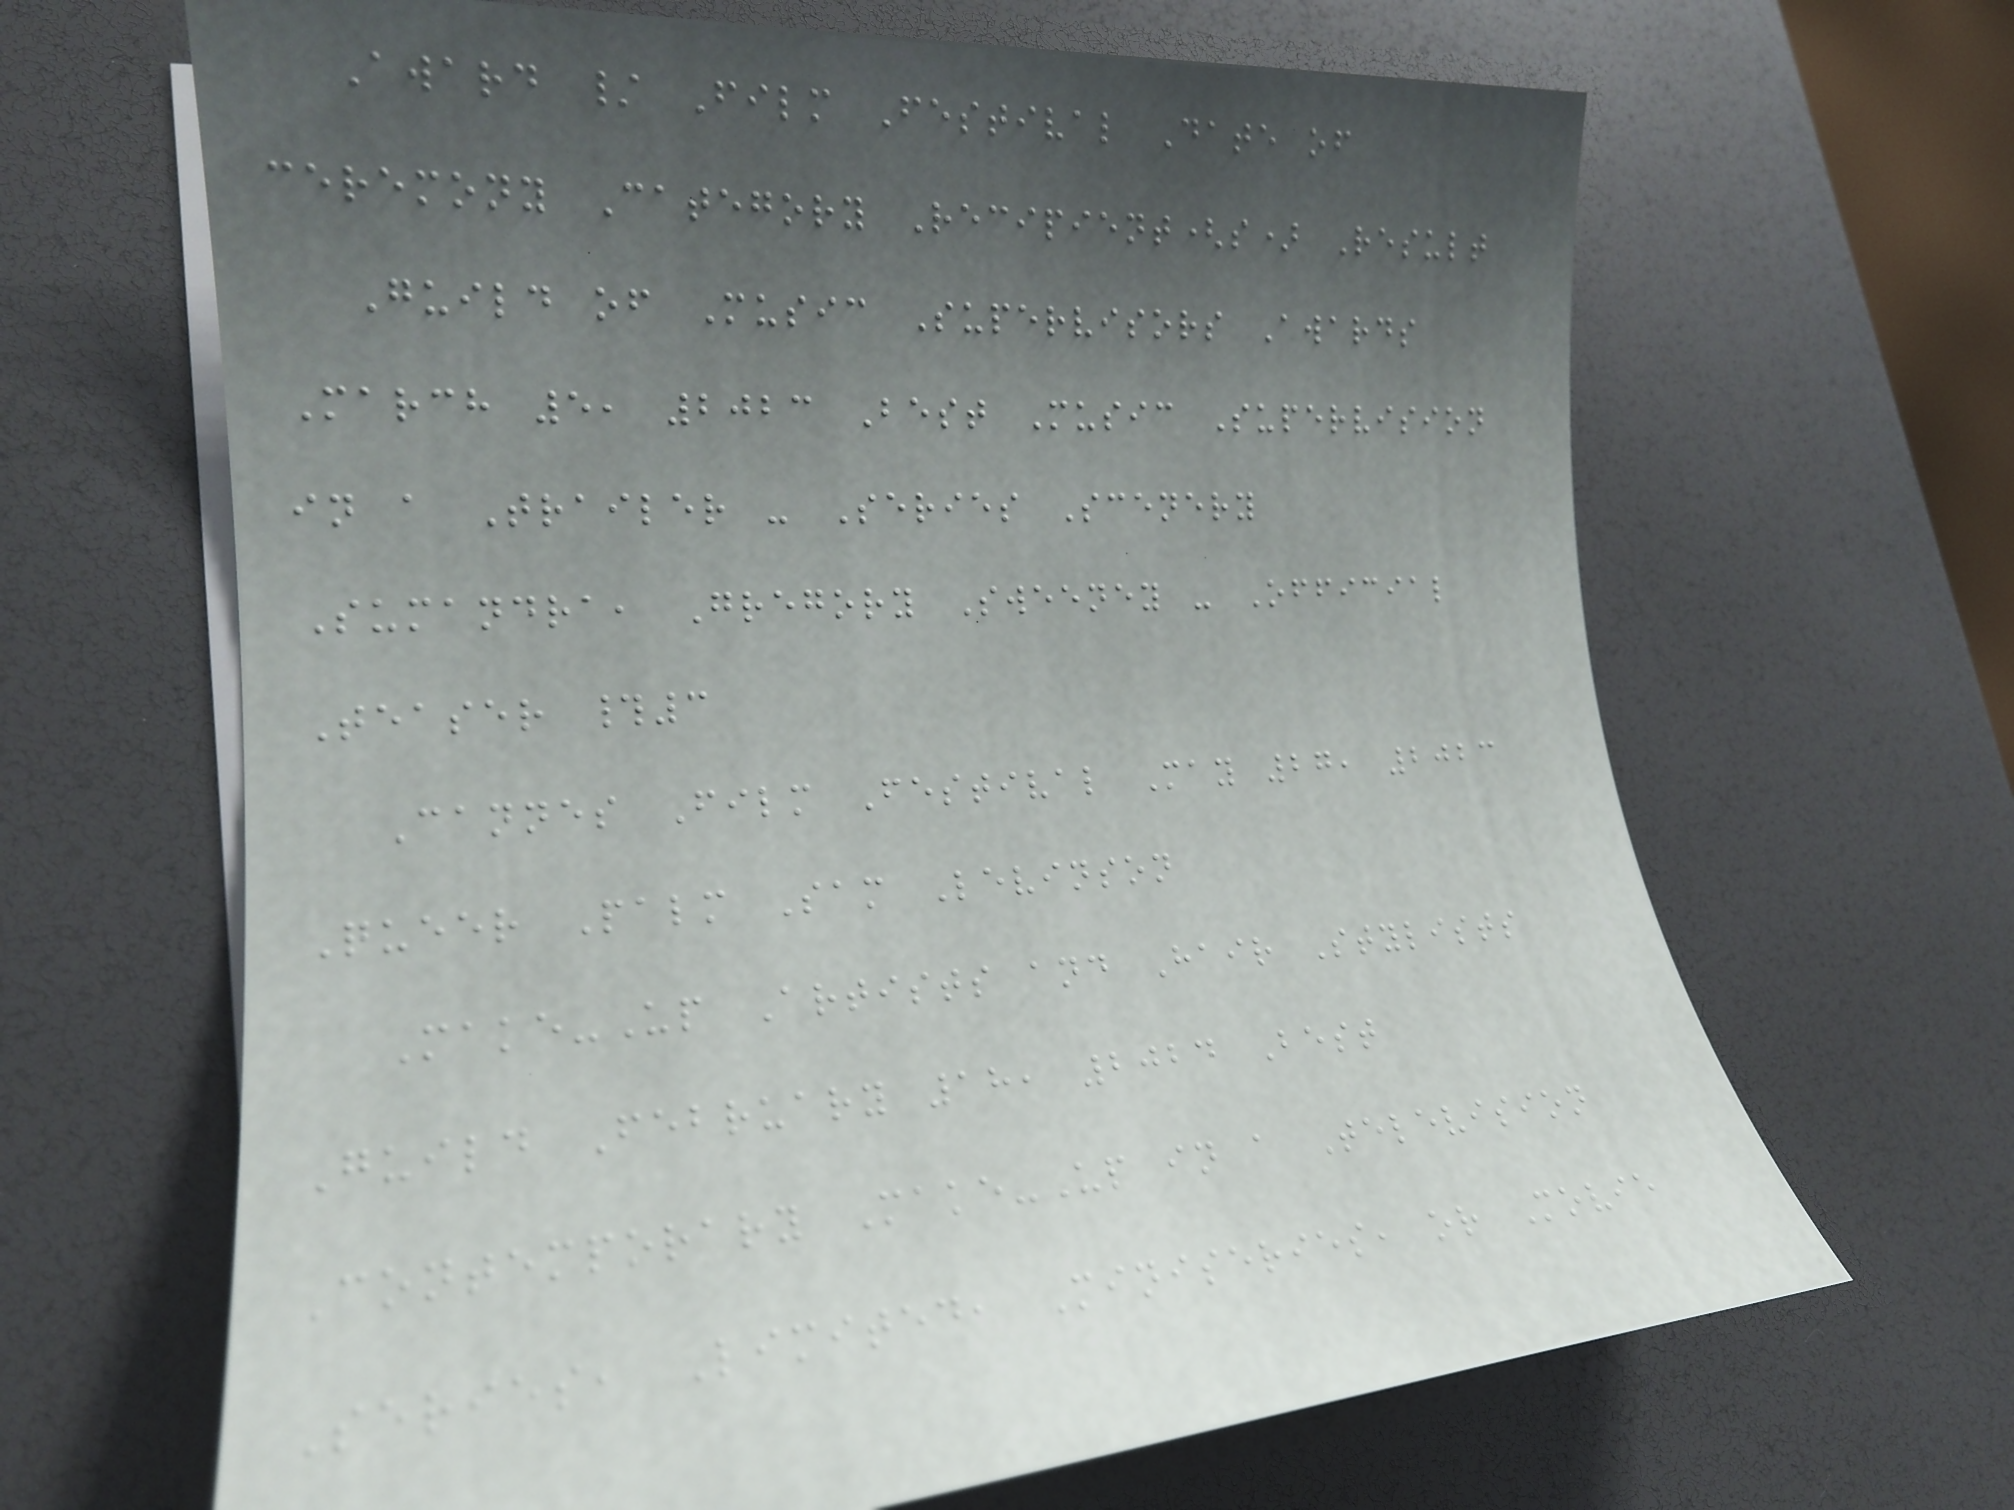Award / Film Festival Date of
ceremony Category Recipient(s) Result
Guild of Music Supervisors Awards
March 5, 2023 Best Music Supervision
in a Trailer - Series Scenery
Sumandra, Gregory Sweeney - Official
Teaser #3
Cannes Film Festival May 27, 2023
Queer Palm Sam Levinson
Make-Up Artists and Hair Stylists
Guild February 18, 2024 Best
Contemporary Make-Up in a Television
Series, Limited, Miniseries, or Movie
